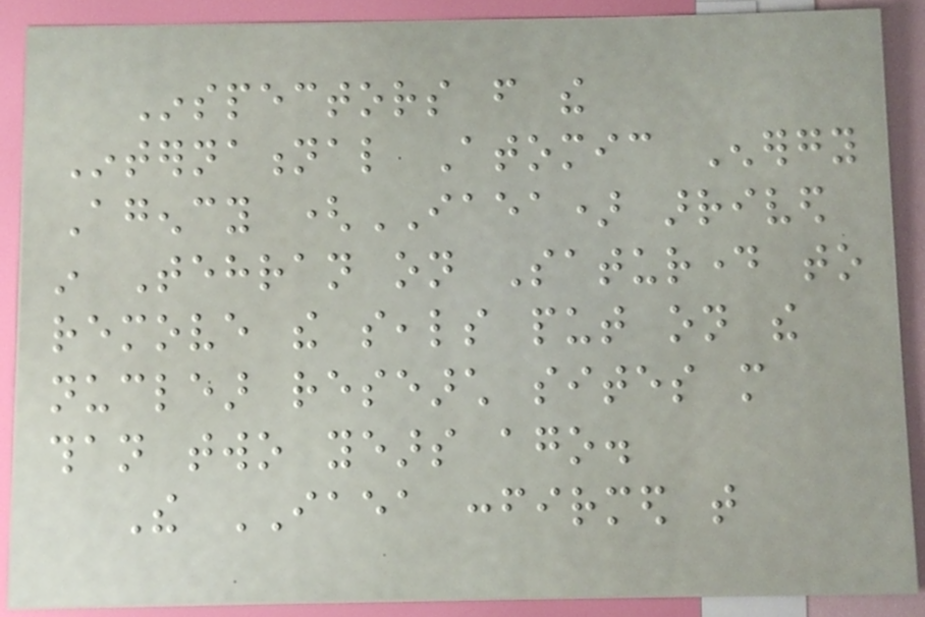Inspectors from the
International Atomic Energy
Agency (IAEA) arrived
in Tehran on Saturday to
remove the seals put on the
nuclear research sites more
than two years ago.
The IAEA confirmed that
